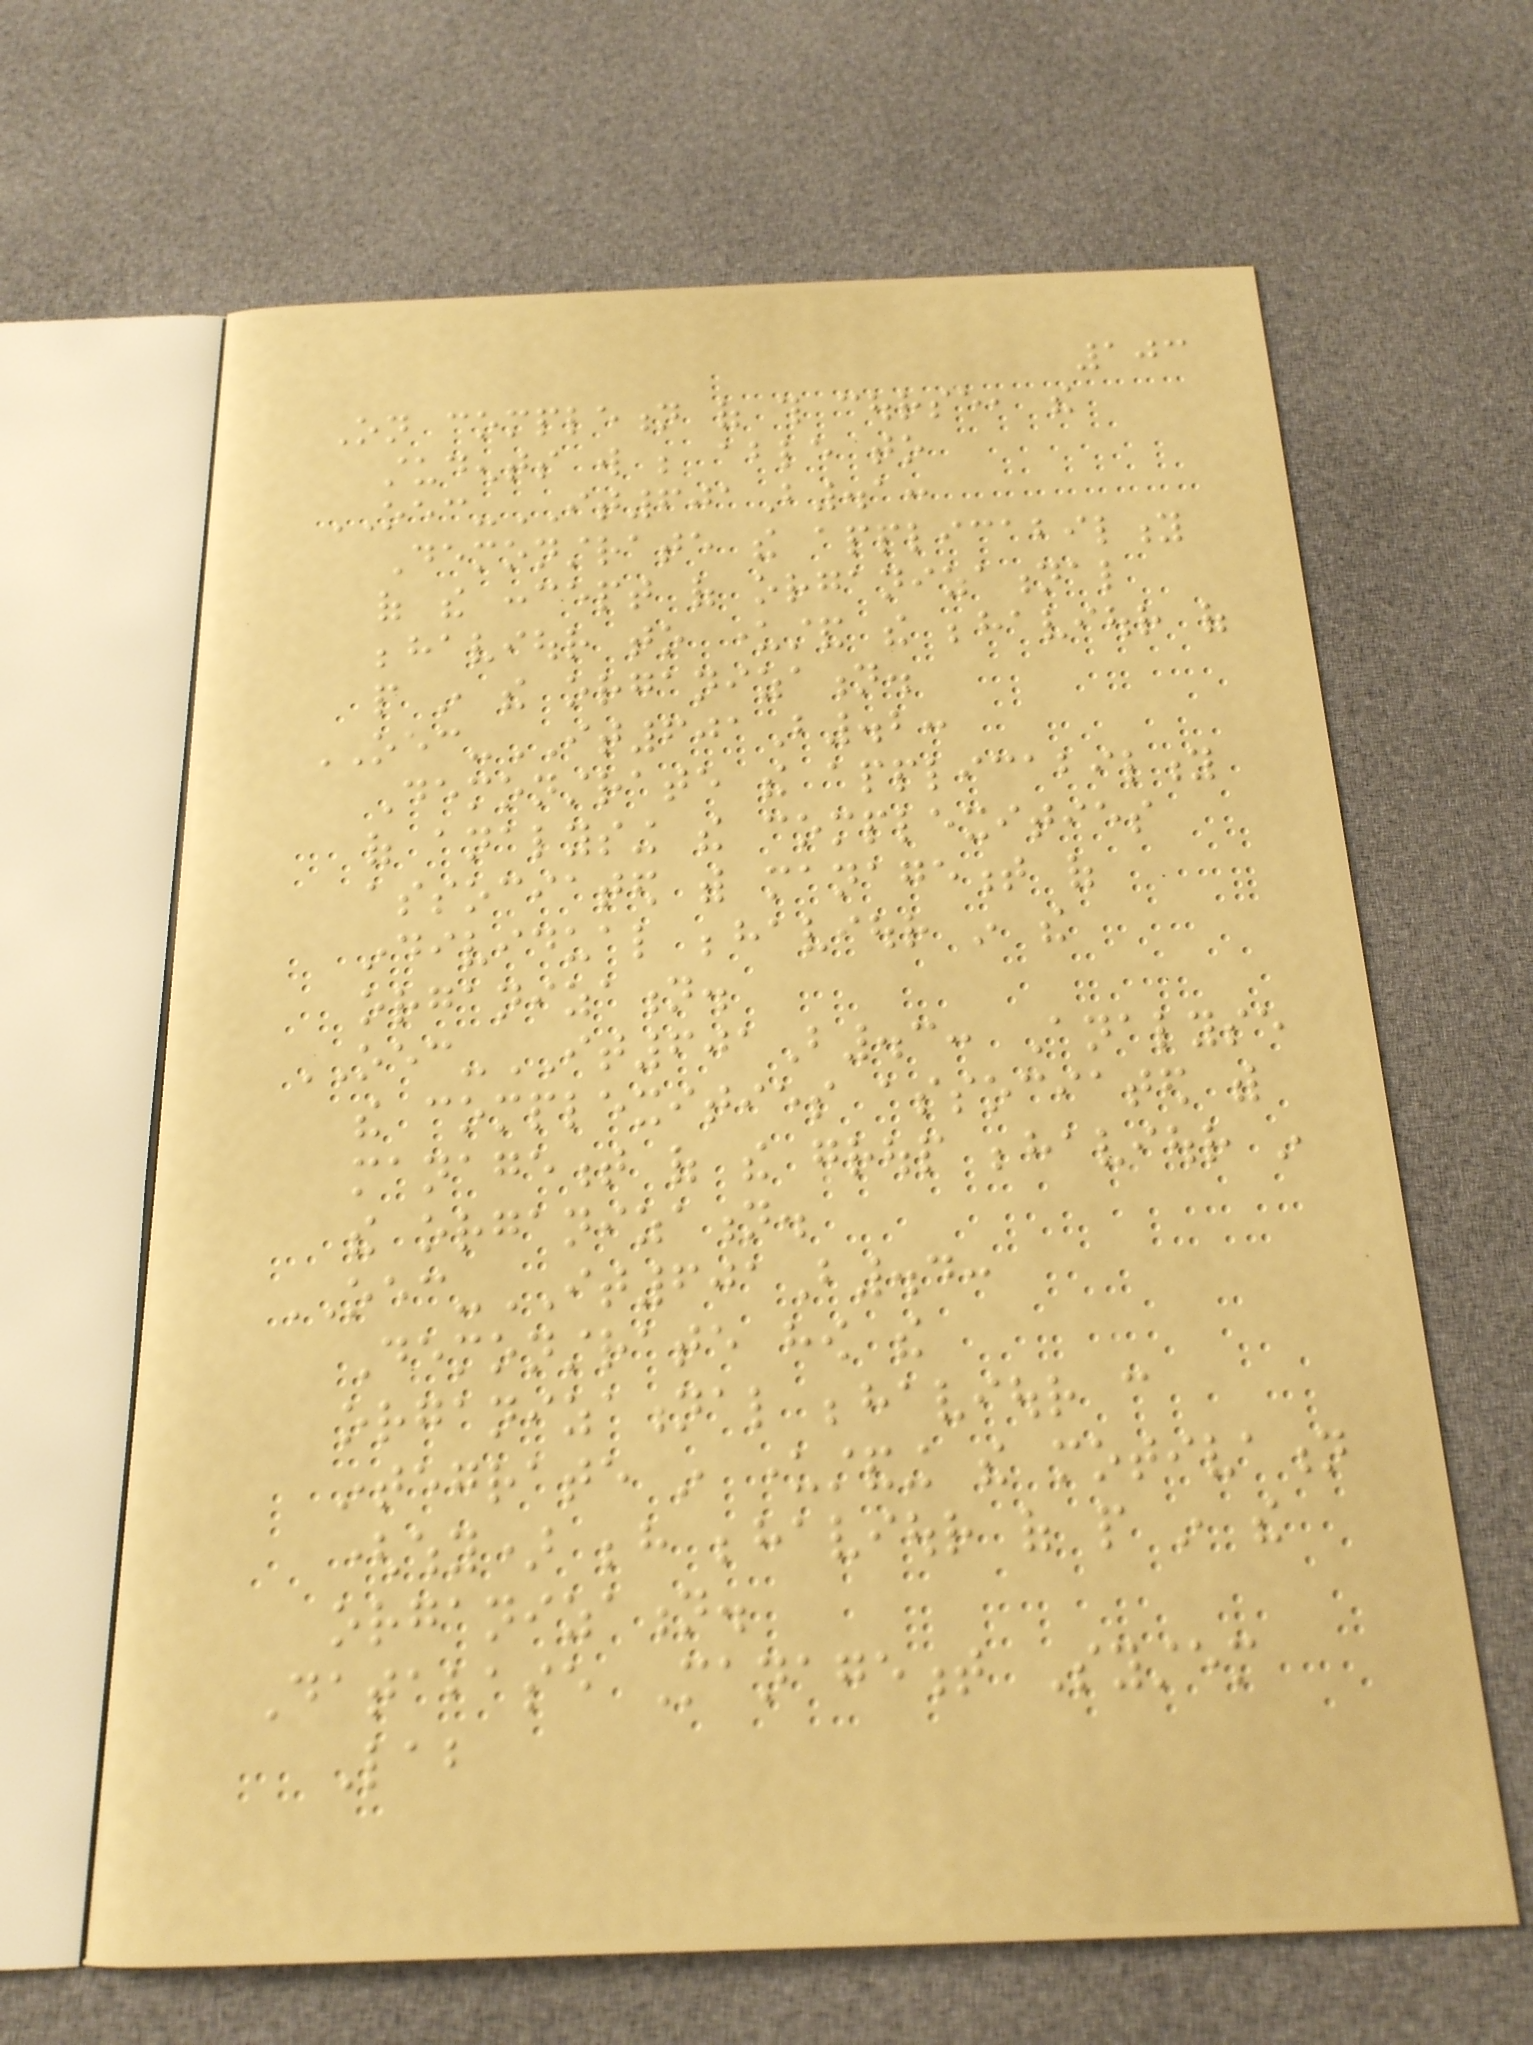103
On completion of this course, the
students will be able to
OEC-IT601B.1:
Demonstrate the applicability
of the concept of organizational
behaviour to understand the behaviour of
people in the organization.
OEC-IT601B.2:
Demonstrate the applicability
of analysing the complexities
associated with management of
individual behaviour in the
organization.
OEC-IT601B.3: Analyse
the complexities associated with
management of the group behaviour in
the organization.
OEC-IT601B.4:
Demonstrate how the
organizational behaviour can
integrate in understanding the motivation
(why) behind behaviour of people in the
organization.
Database Management System
Lab
